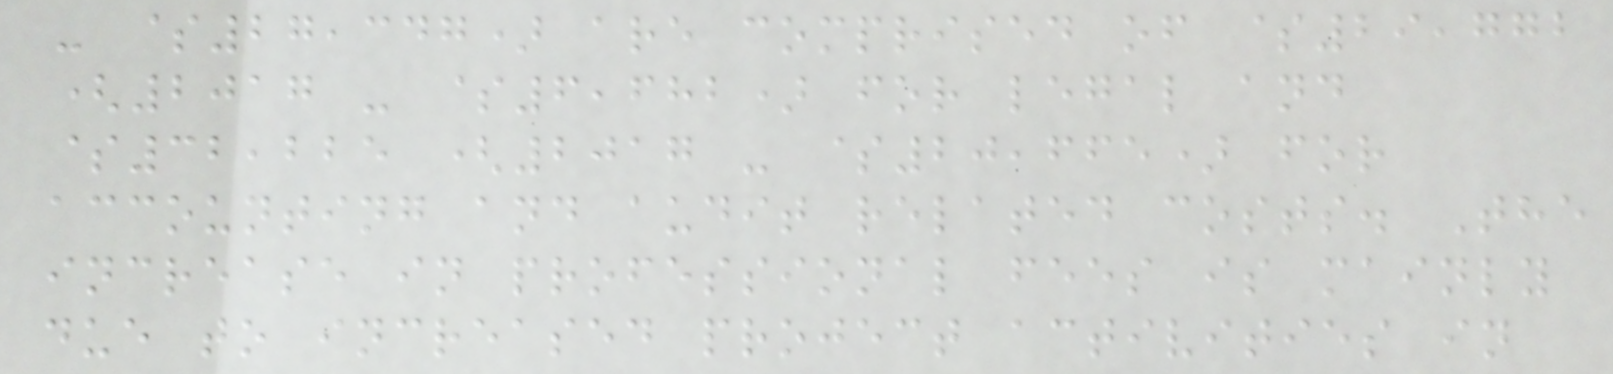- $27,347) are comprised of $29,772
(2017 - $6,682) for legal and
$32,225 (2017 - $20,665) for
accounting and audit related costs. The
increase in professional fees is mainly
due to increased project activities in
